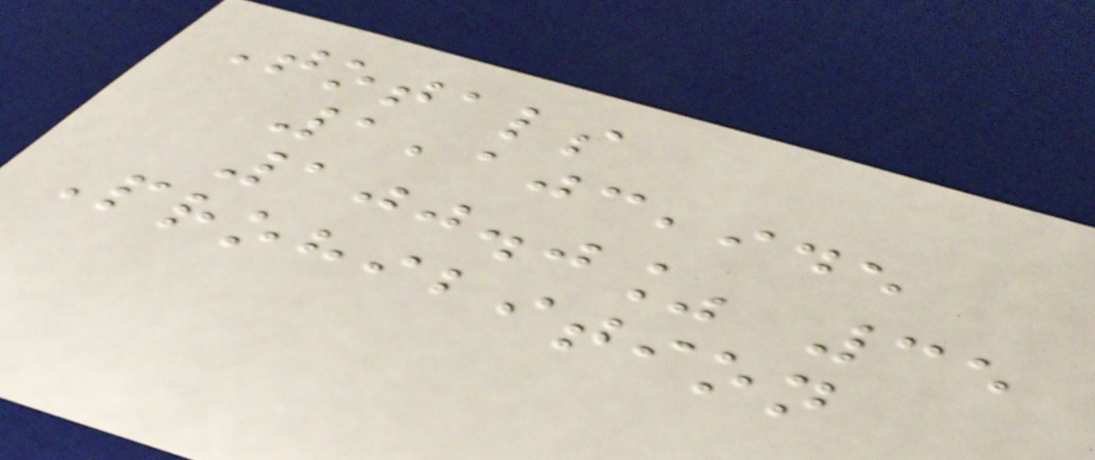Totals
1,103,945
100.0% 35
Prohibition
